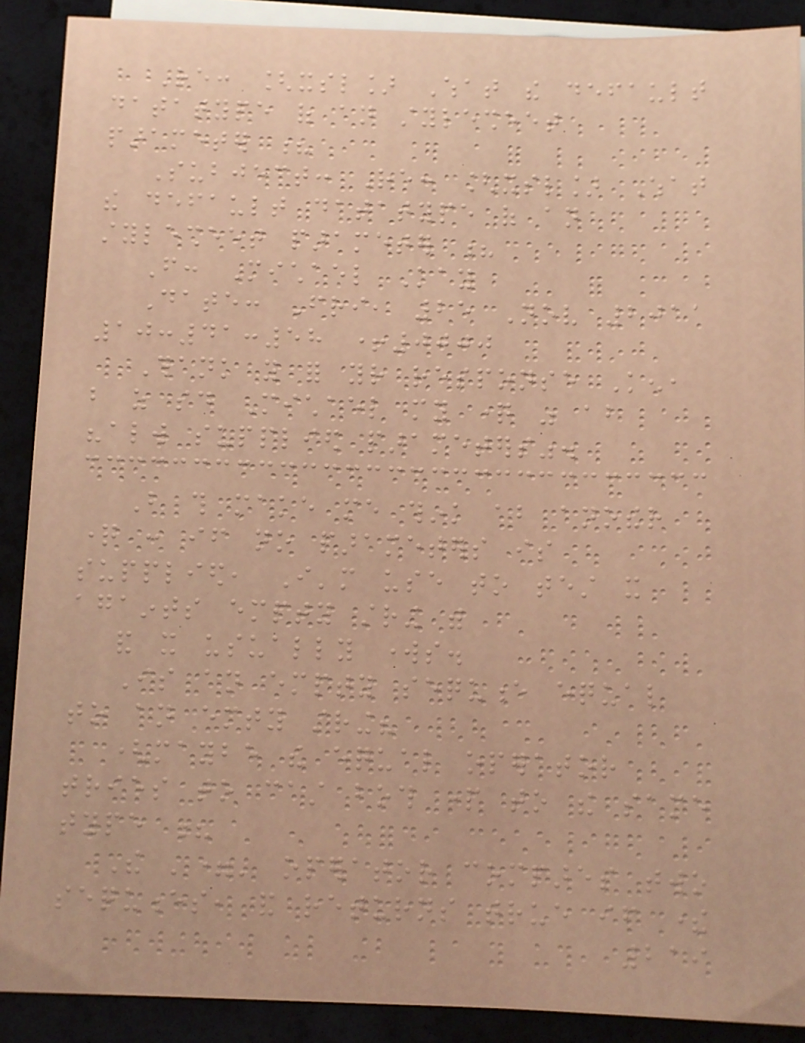Re: [xsl] What the default
datatype of an stylesheet
parameter ?
Subject: Re: [xsl] What
the default datatype of an
stylesheet parameter ?
From: Michael Kay
Date: Fri, 25 Nov 2011
10:41:58 +0000
Thank you for your response Ken,
but as said Michael my question was about
"always supplied parameters".
But this make me think about another
question : if no parameters is
supplied, I'm use to test it
againts empty string with
and it usually works.
Is an empty sequence equal
to an emty string?
(maybe the equal operator
tries to cast both part to the same
type ?
The '=' operator compares two
sequences, and returns true if there
219
